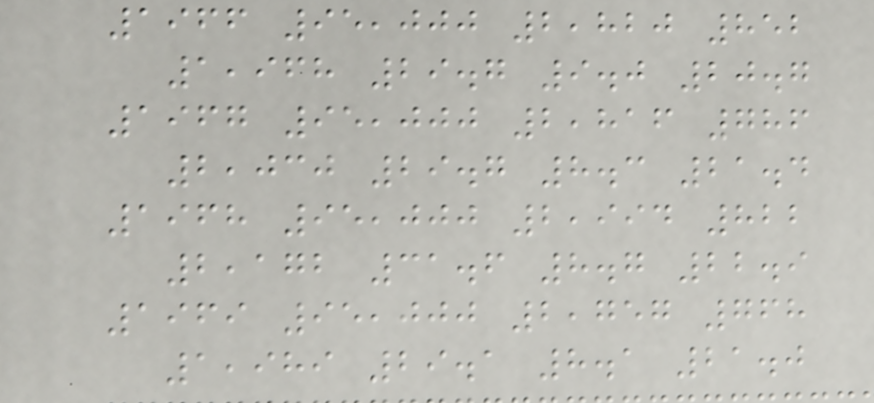1966 95,000 2,820 852
1,968 29.7 9.0 20.7
1967 95,000 2,816 786
2,030 29.7 8.3 21.4
1968 95,000 2,994 822
2,172 31.6 8.7 22.9
1969 95,000 2,757 768
1,989 29.1 8.1 21.0
